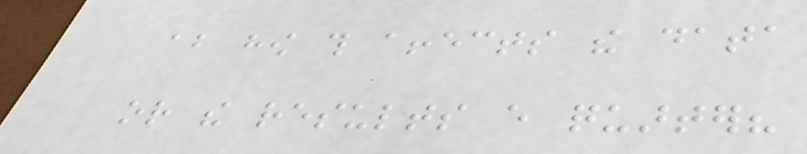about how this affects the data
or the results every quarter?
